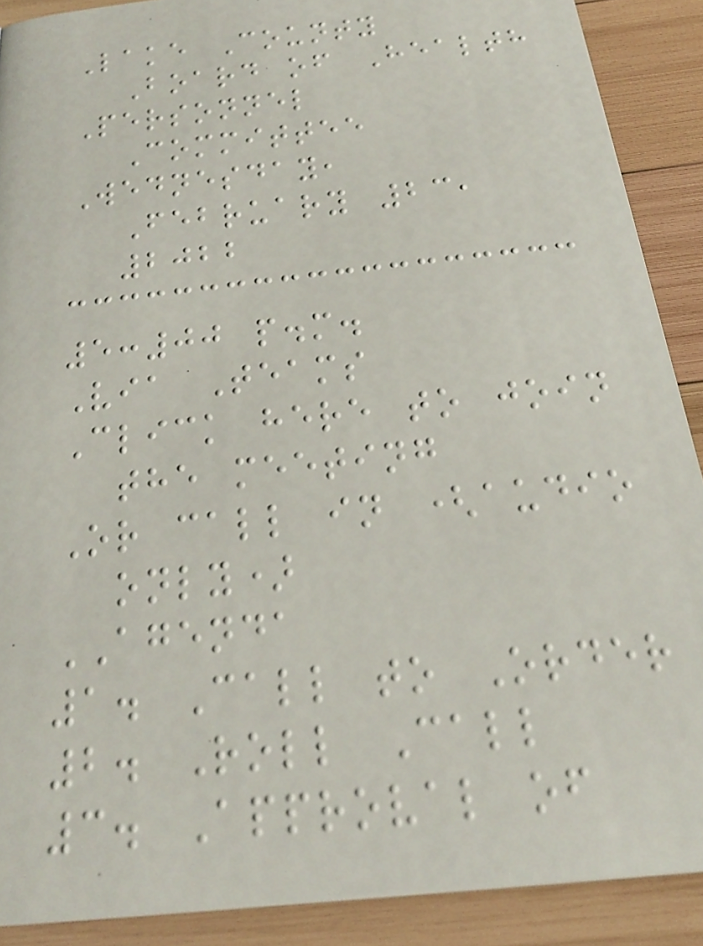Lake County
Board of Health
Personnel
Committee
Wednesday,
February 23,
2022
5:00 p.m.
Via Teams
Click here to join
the meeting
Or call in (audio
only)
AGENDA
1. Call to Order
2. Roll Call
3. Approval of
